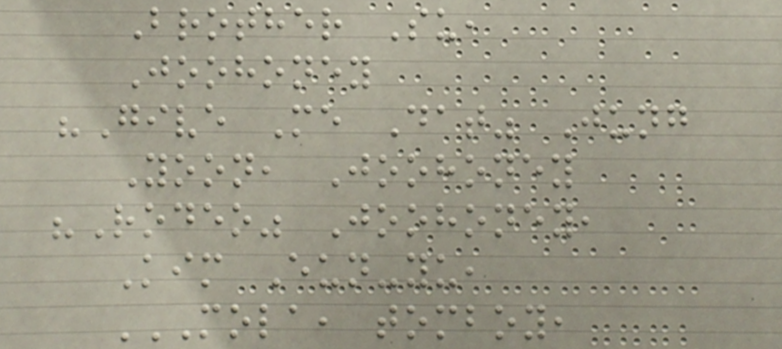Brother Su,
Joohoney
"Give Me Dat" Jung
Yoon, Joohoney
"Rodeo" Joohoney,
Kim Eun-yu,
MOLA, TOMBOY,
